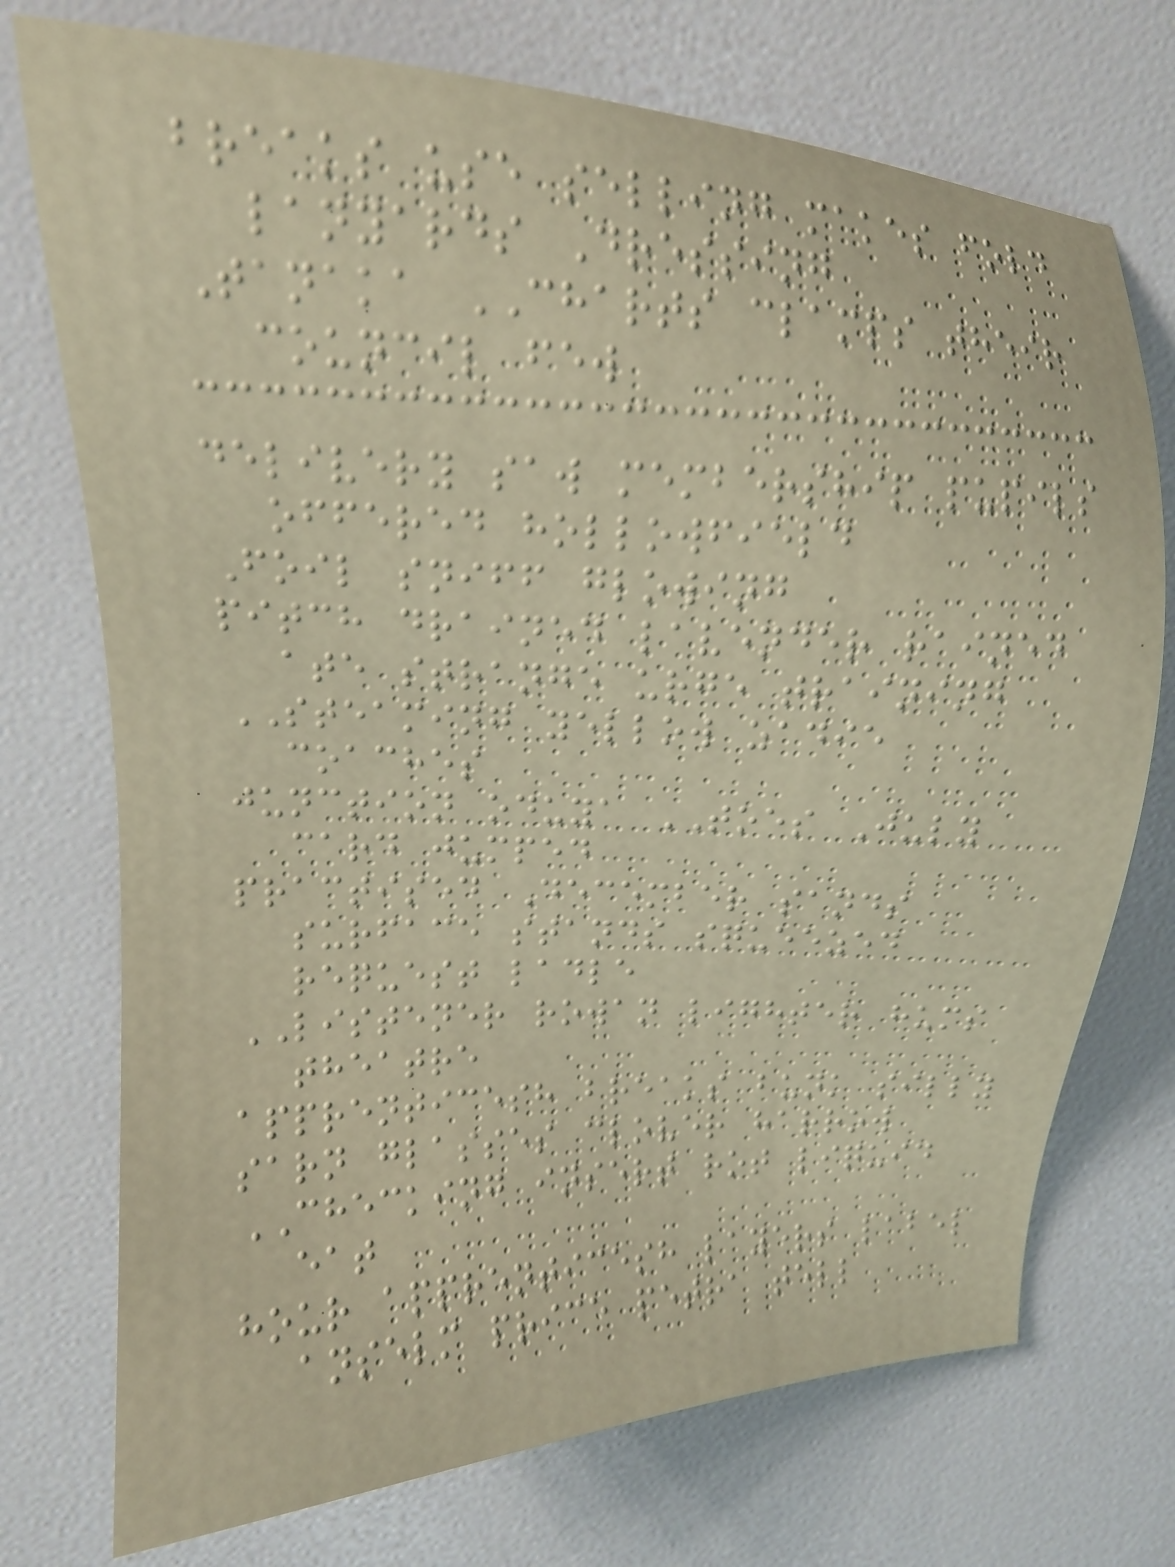breaks use selling makes fold
lanyards Dressing
Tanaka CHARTS clamps their
council few
delivery saw membership pupils
offered hollowfield
Foil sniff glowing
pitch drained lavender rained
ate strange urge training
STEAMING yellow zadie
coaches
junction oduya TOES July
card jumped
practised December sands
surface stands squeezed
request ladle
LISTENER rowan lighter hums
theatre
apprenticesh breaks bunk silly
sarn glasses clover harrow
CHECKING insert rot liquid
eat
hour apprenticesh layers label
anselm price petra tell
